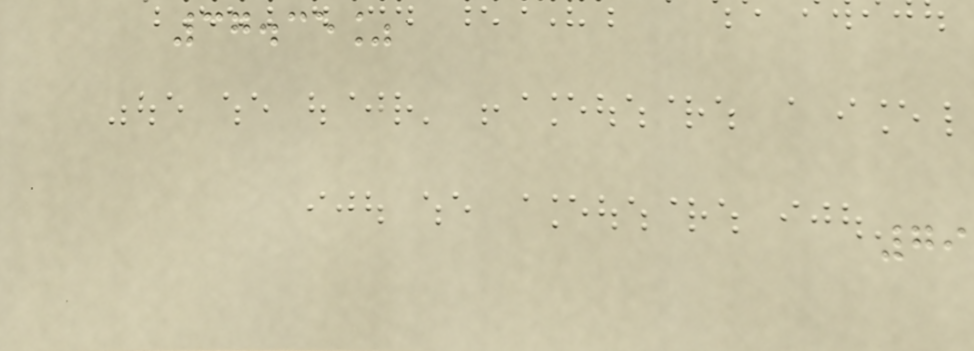37.35%
79
